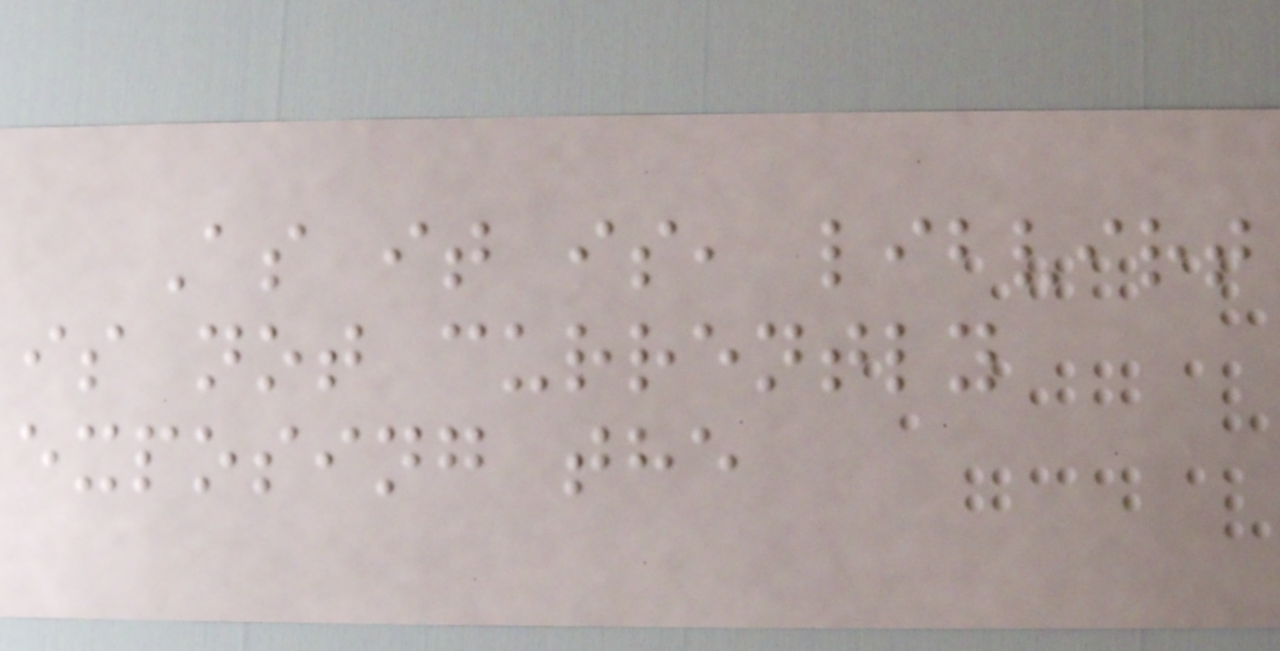As it is, libvirt
is not currently
exposing the
